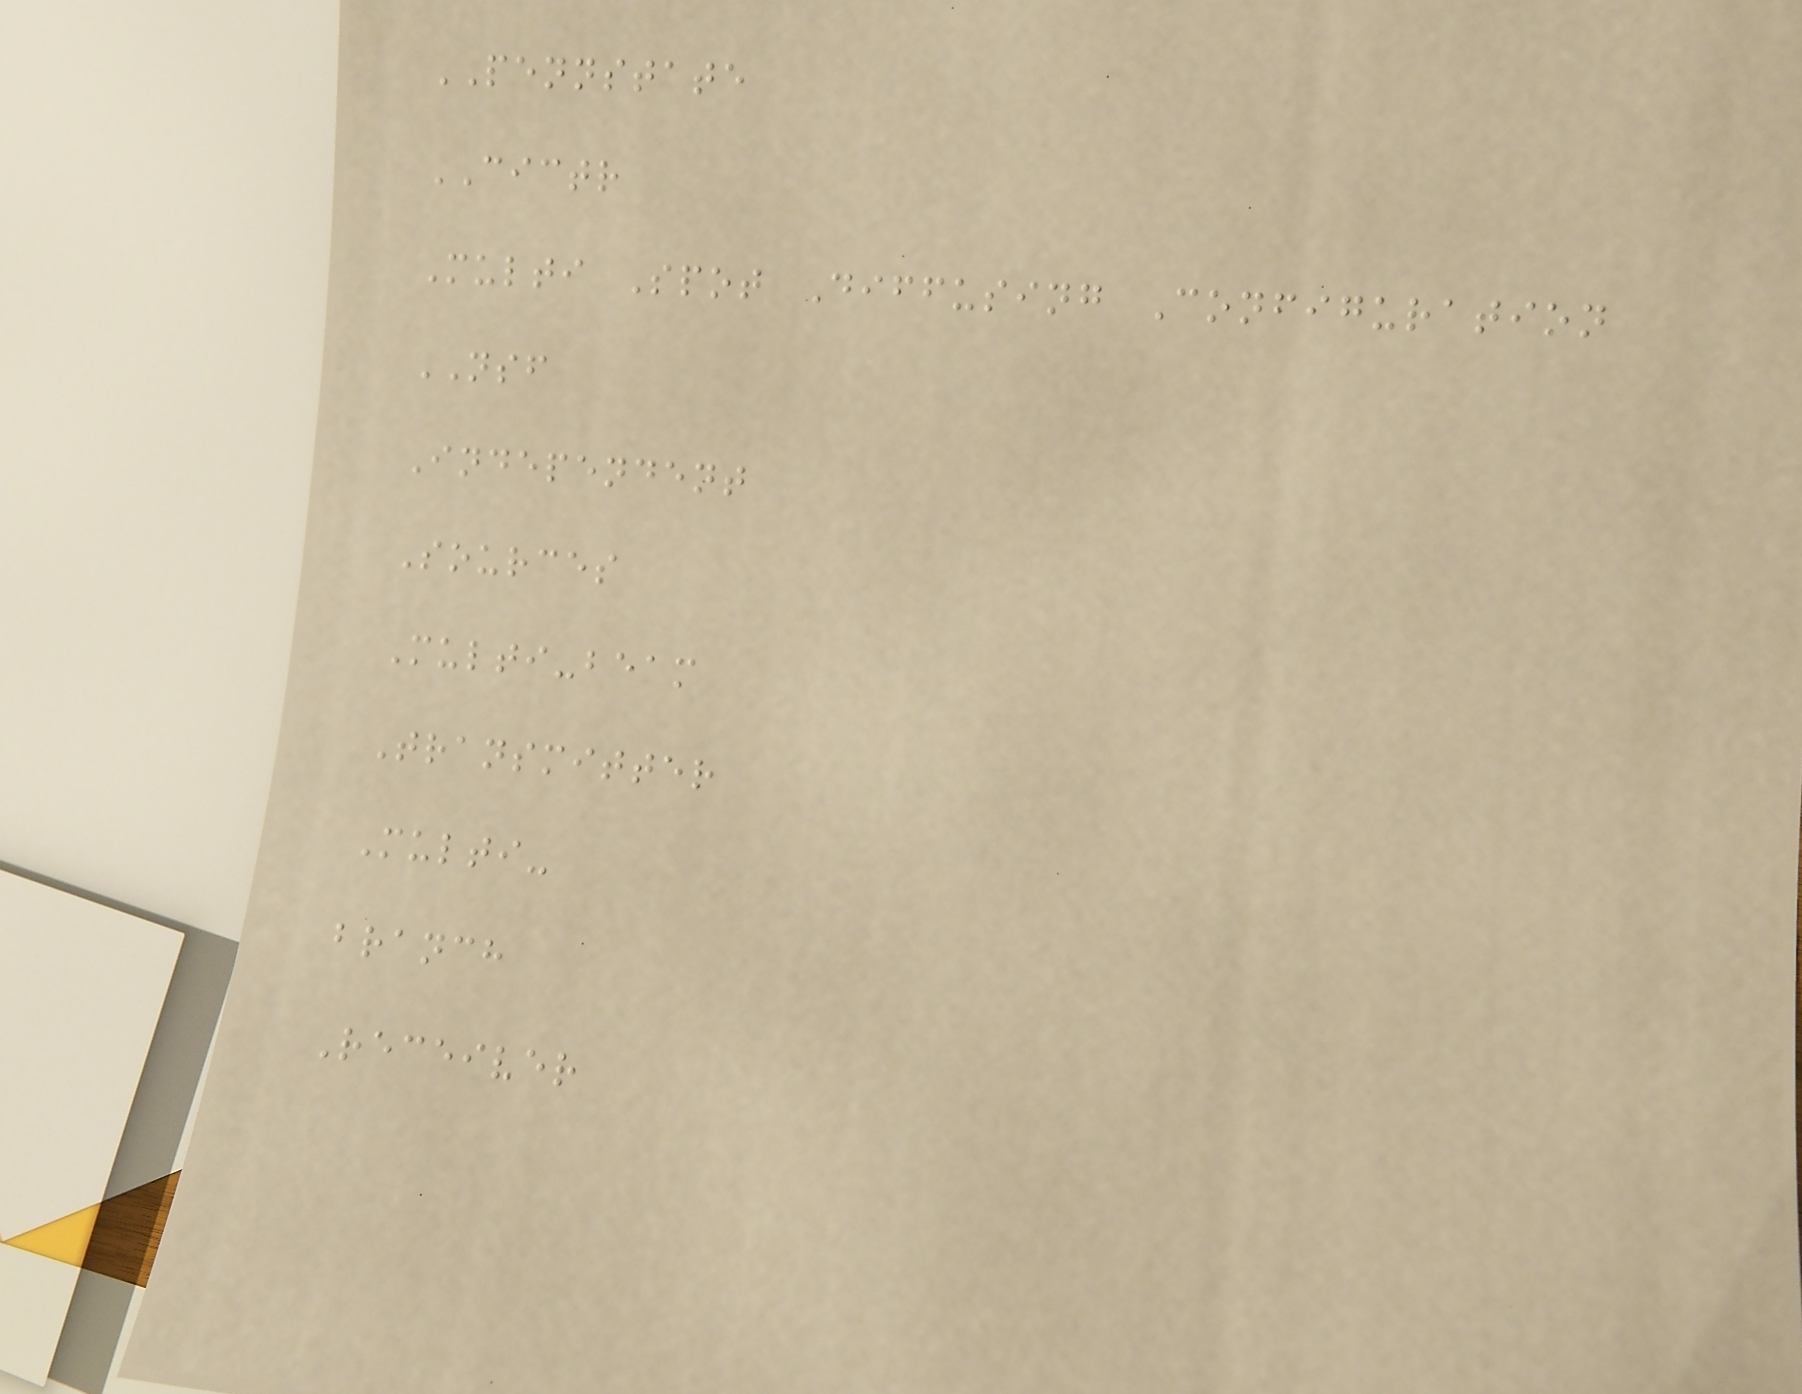PENNSTATE
CICTR
Multi Spot Diffusing Configuration
NSF
Independent
Sources
Multi-beam
Transmitter
Multi-
branch
Receiver
